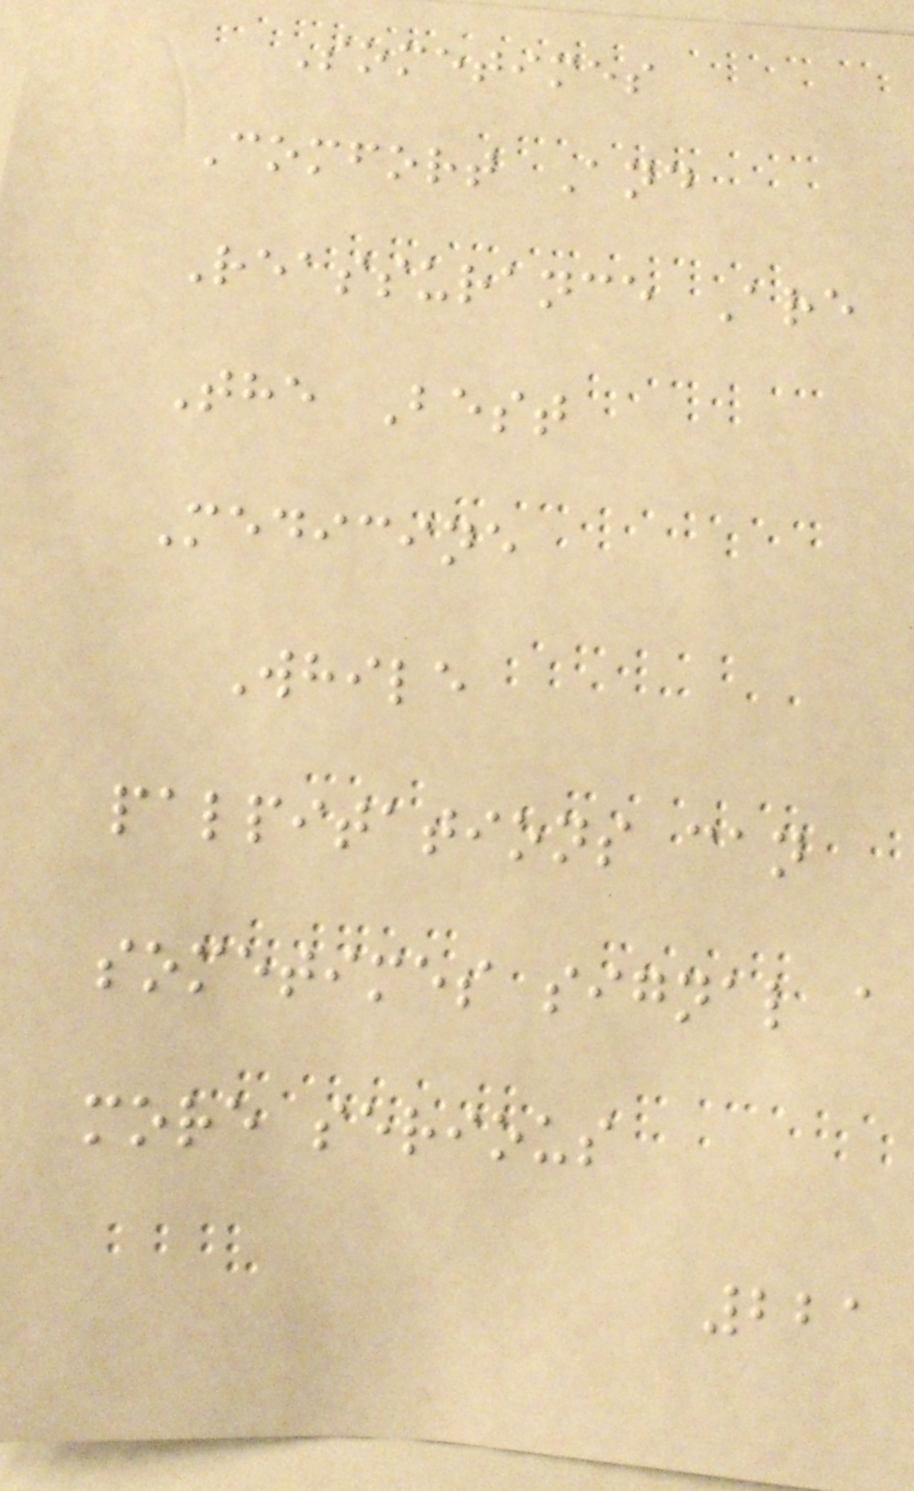Sometimes
Comfort And
Reassurance Are
The Best
Medicine
While
palpitations can
sometimes signal a
more serious
221
